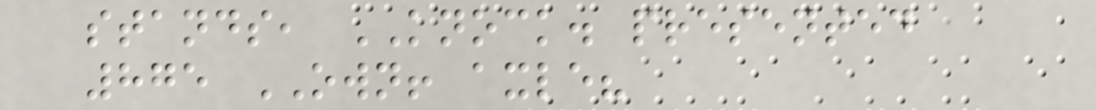stands, KNOCK. presented
875 OWN! axle?
